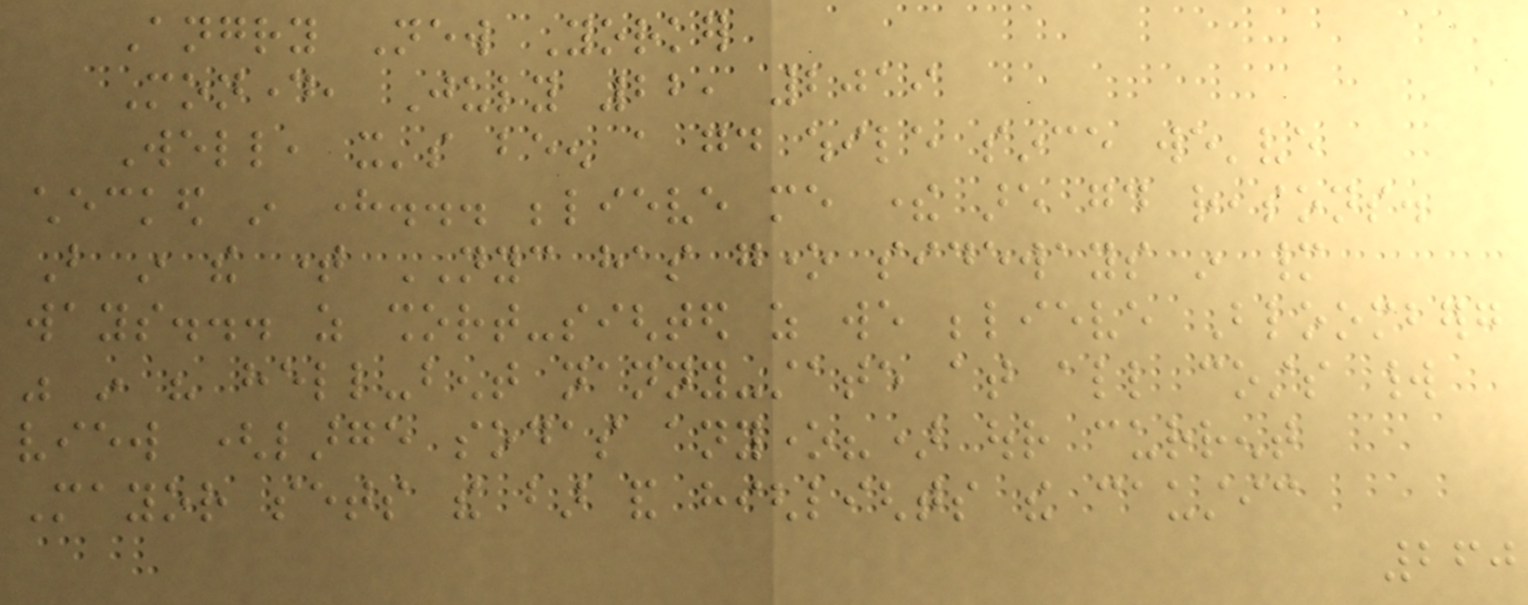Angry New Yorker
Monday, July 22, 2019
Well, it's been a good while since we've
checked in here... believe me there are good reasons.
But in the time NYC has gone sideways in many
ways... as short-sighted as we believe Bloomberg
was in his hell-bent nanny-state at all costs world
view (large sodas anyone?) our current
Mayor sets the bar and highlights the caustic
260
